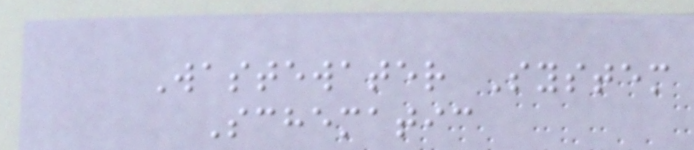Wastewater System
Schematic
